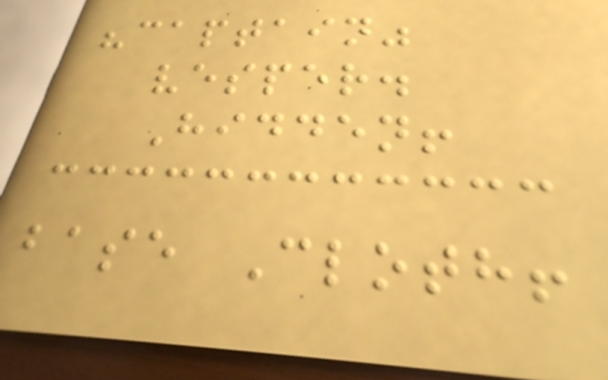"captain"
vesper.
Hidden!
base Cloth!
